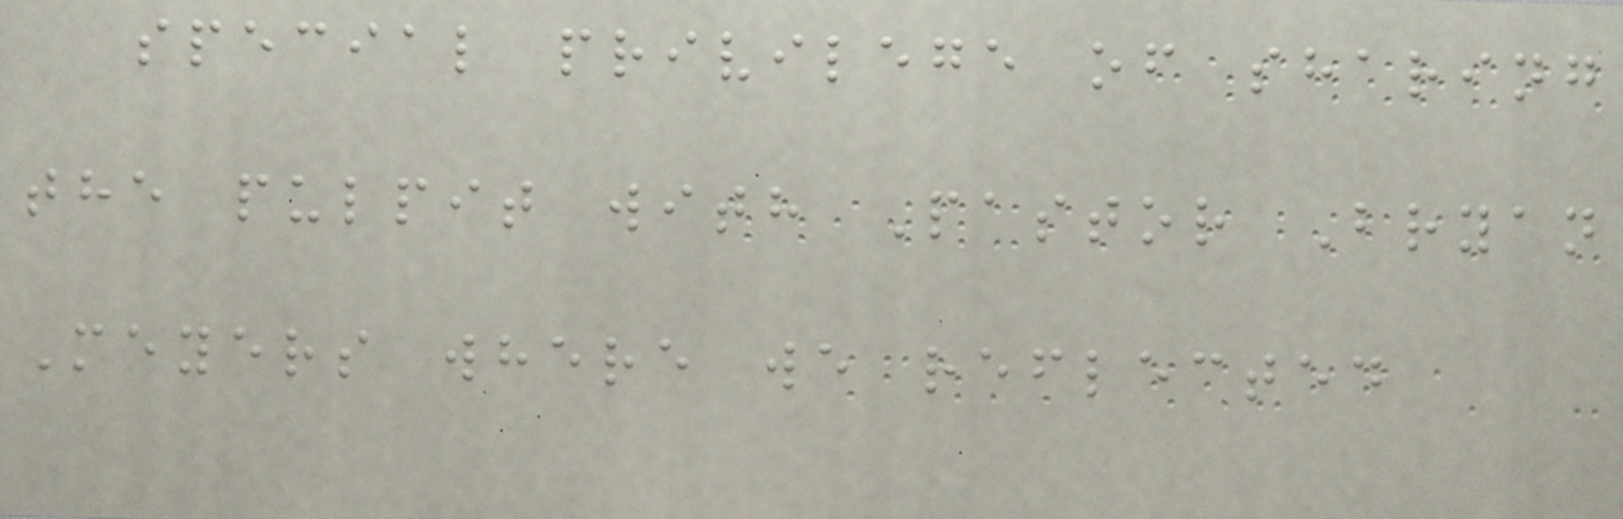special privilege of sharing
the pulpit with Pastor Bryan
Meyers where we reflected
